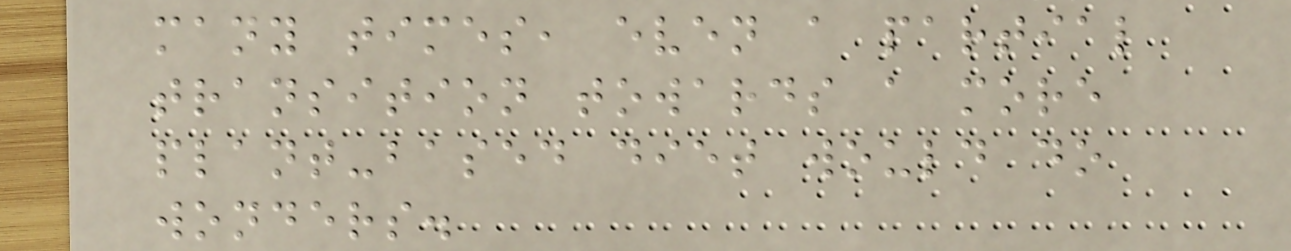many times, even a partial
transition towards a more
plant-based diet would do
wonders.
